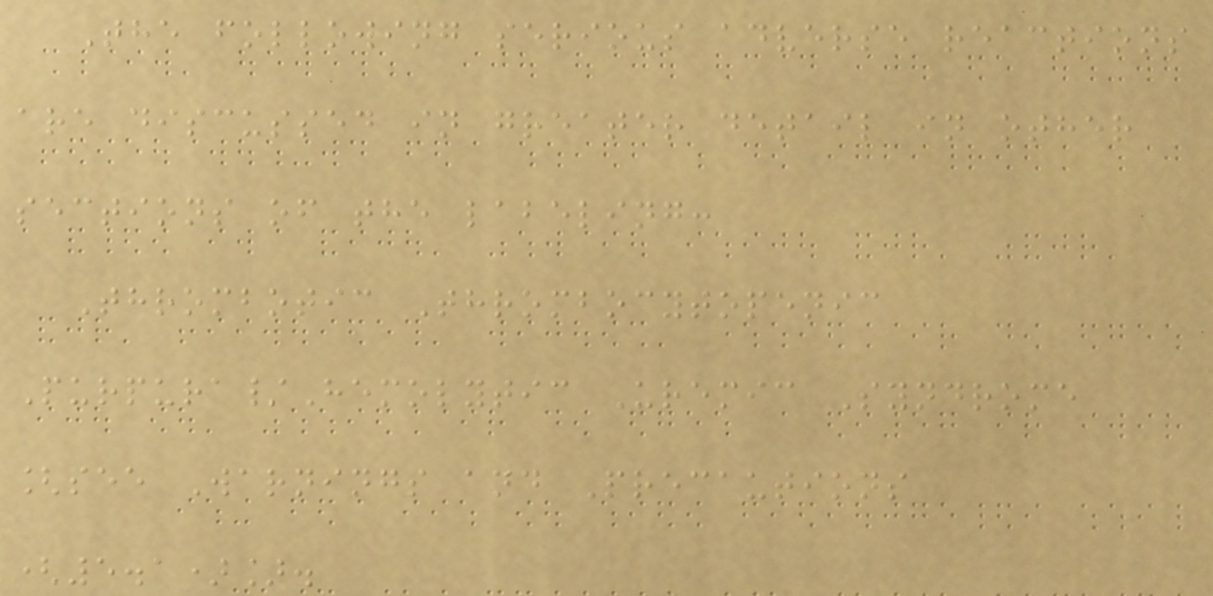The following serious adverse reactions
are discussed in greater detail in other
sections of the labeling:
Thrombotic Thrombocytopenic
Purpura/Hemolytic Uremic Syndrome
[see Warnings and Precautions
(5.1)].
